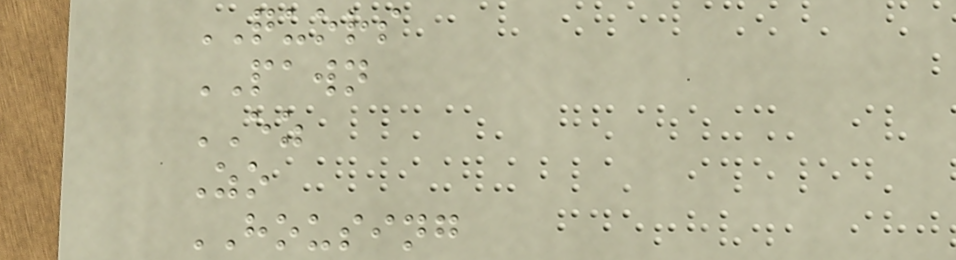QUORS
PAWN
EZ
Zo
HOUSING
